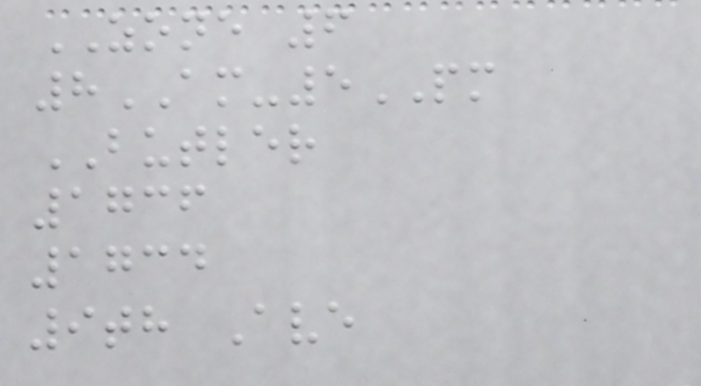ZONE 6
8AM-5PM
BUTLER
1736
1734
9th Ave
